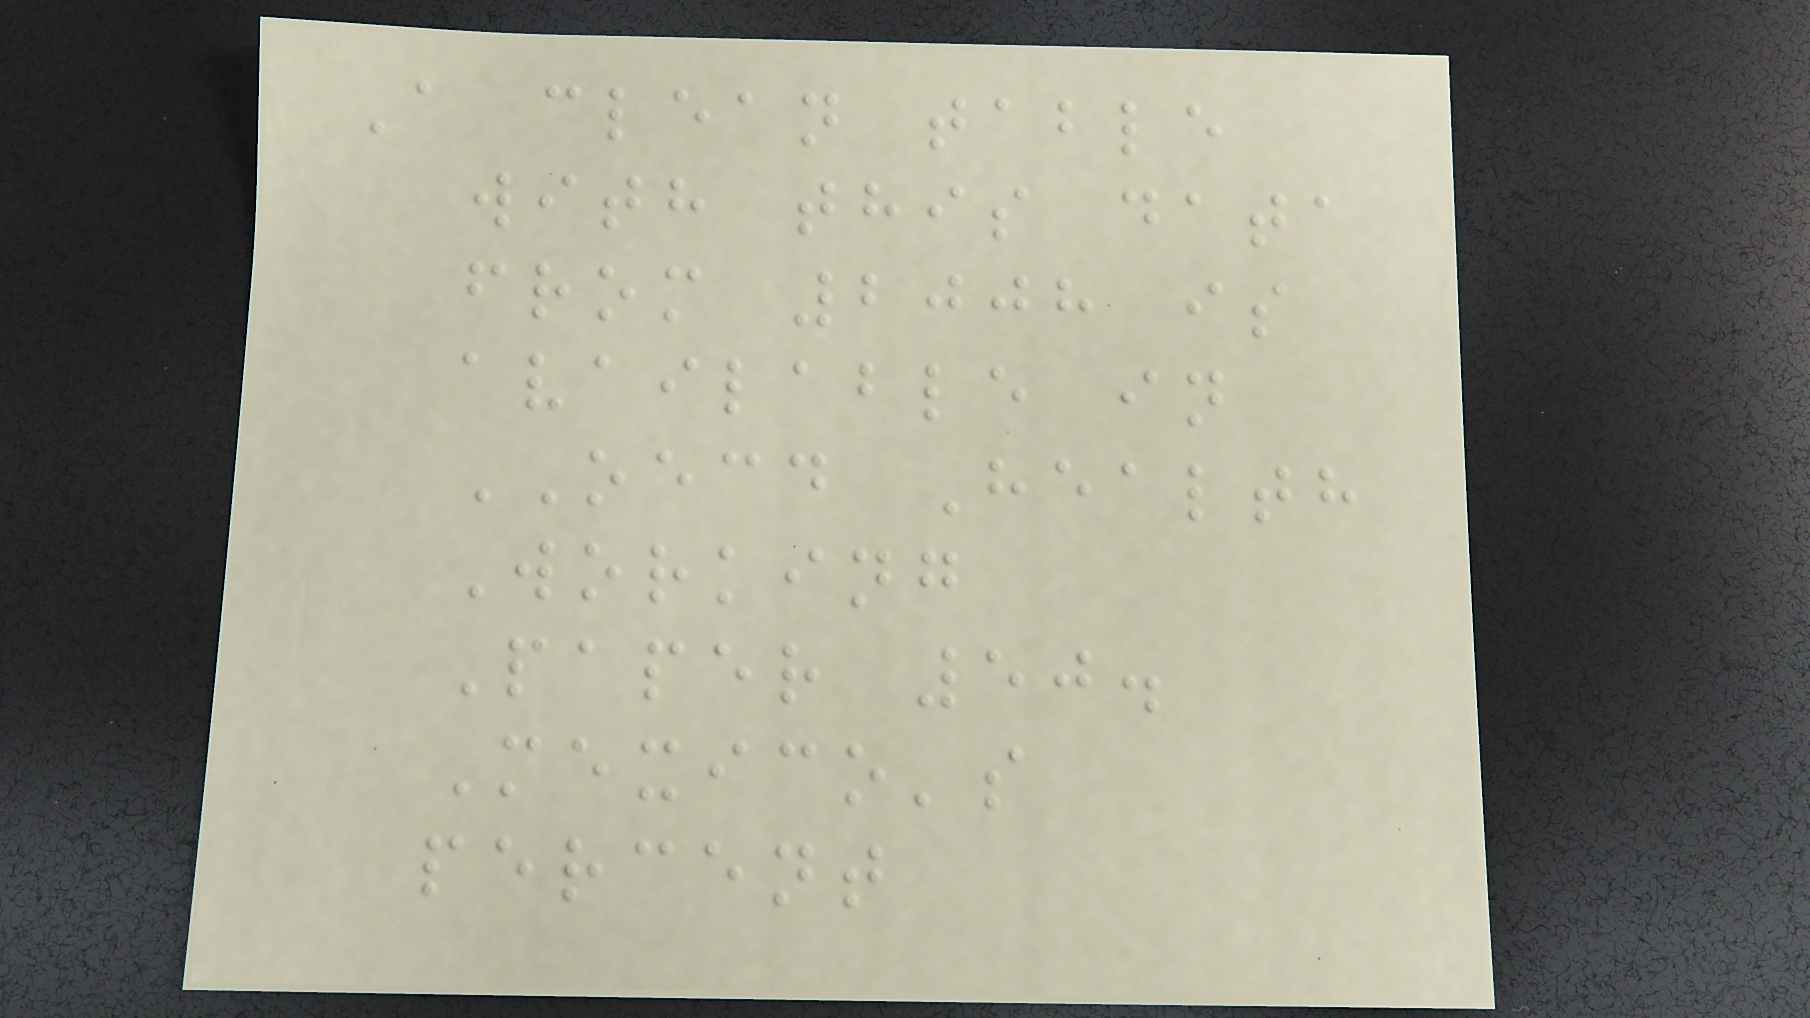A clean table
with this data
from 2008 is
available in
OECD Health
Working
Paper 50.
Mexico's
percent
